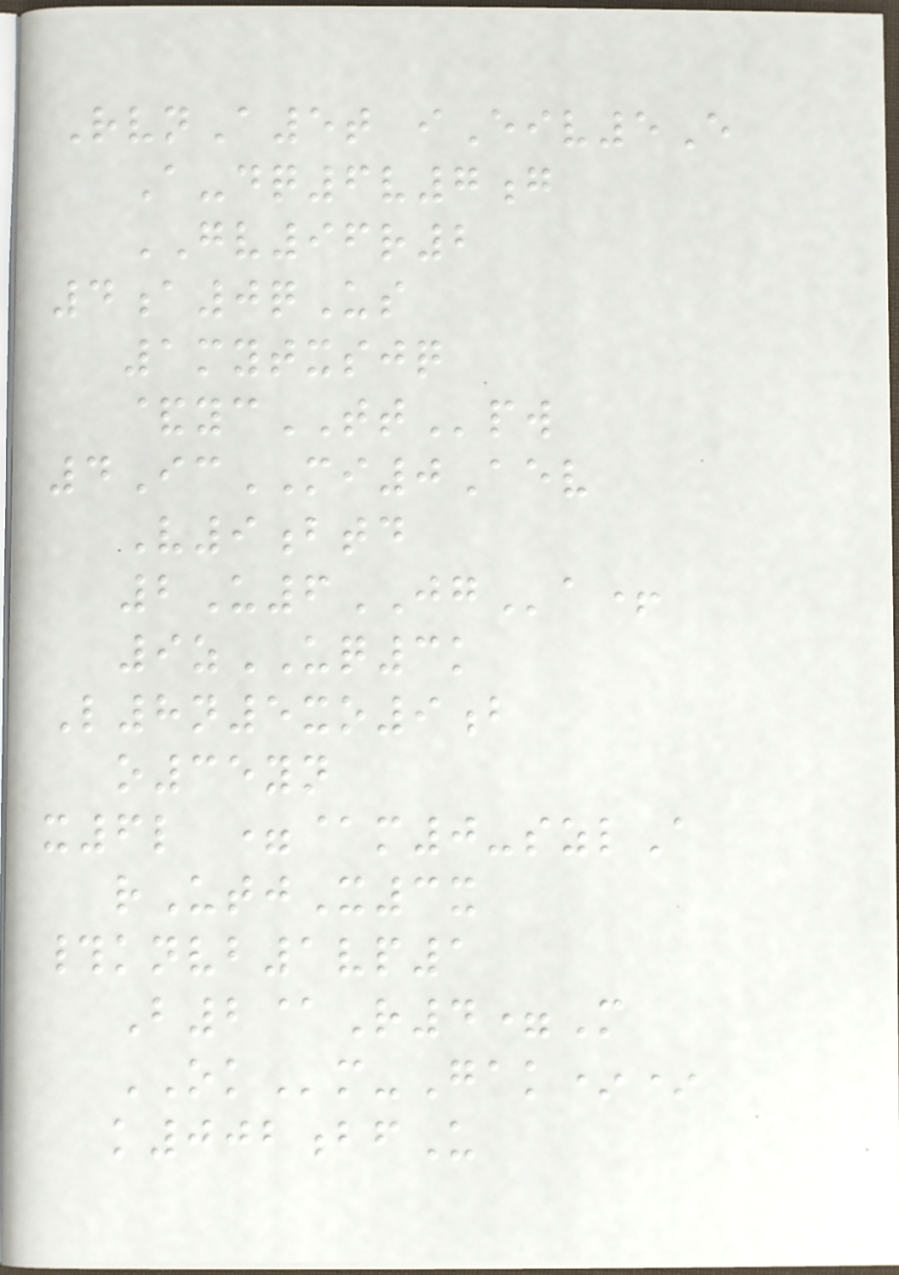RvnA5t iEiv5E
A-dq6v7g
GV96r2
4a0qUs
1mytxsjq
&ycTTpw
4IcMI0Aev
V9btd
2U6JGa+
9zUQ3k
L8n5xo9b
o35yn
x6l =@m0-szlA
rUtjX3x
#knvb1vp1
B2@R4=M
OKm-Gak**
k002bfU
